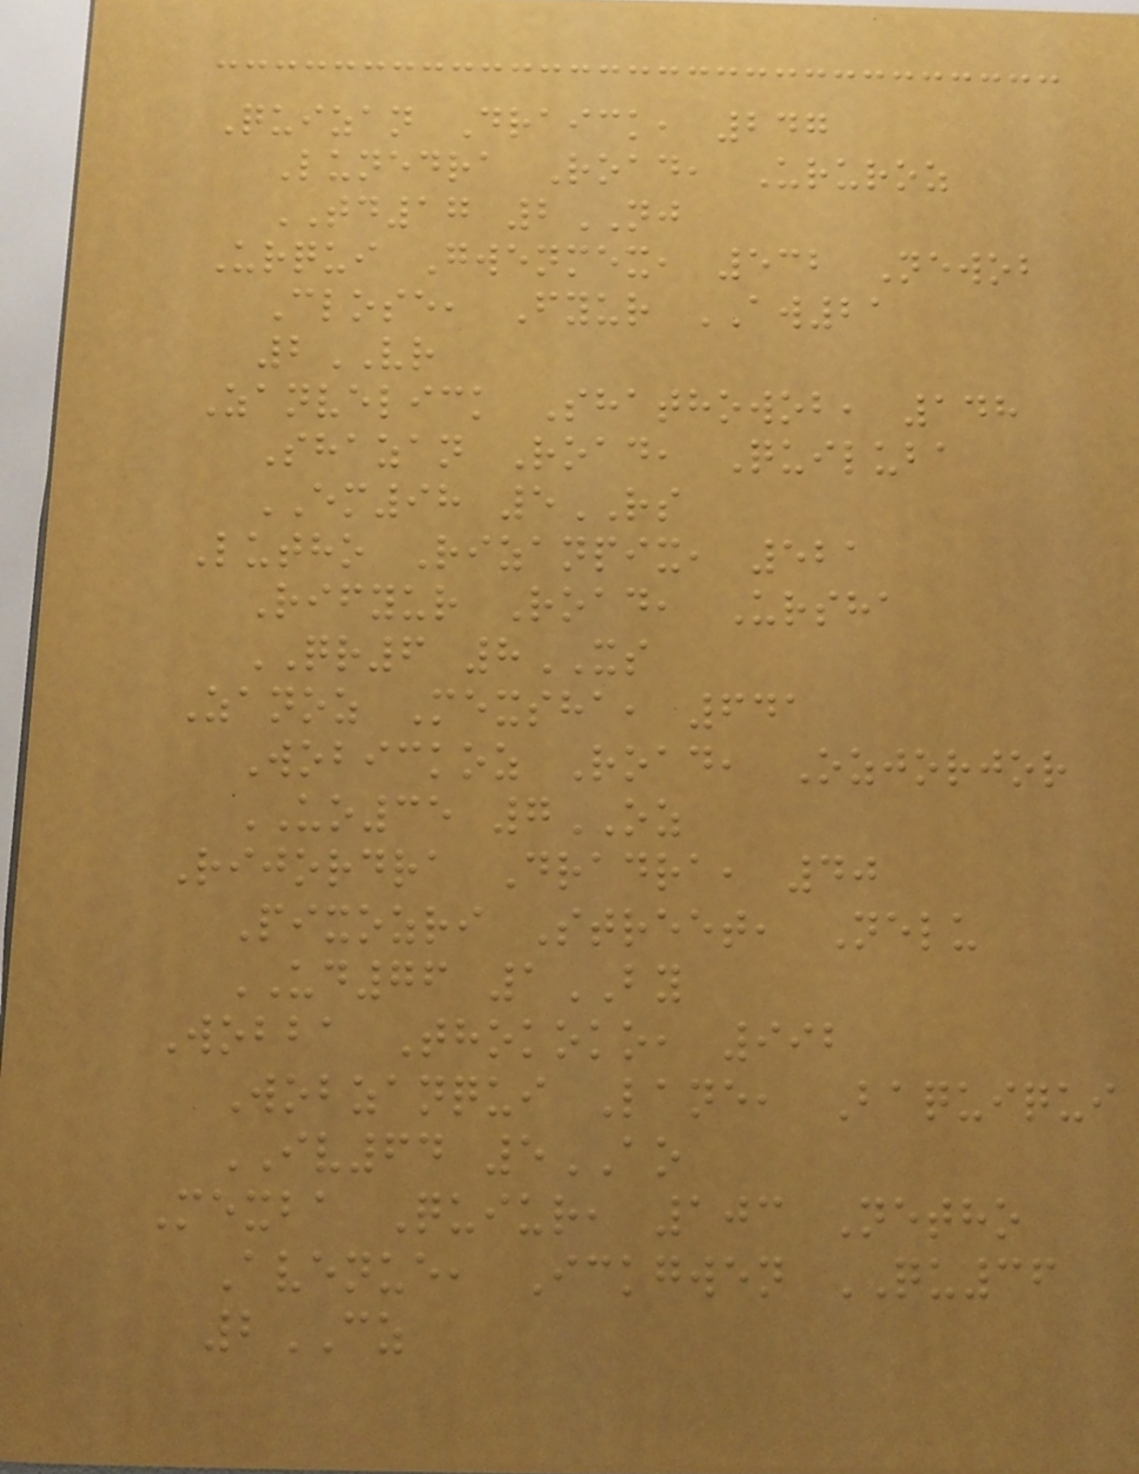Quizan Draick, 247
Lunedra Road, Ururoz
TD17 2NJ
Urqui Gwenmex, 532 Newob
Close, Fyur AW21
2VR
Zanvelick Shathowob, 148
Shazan Road, Quiluba
EM98 5RS
Lutho Rizanpix, 521
Rifyur Road, Ursha
QR6 8XS
Zanoz Mexsha, 641
Wobickoz Road, Ozjorjor
UO35 7OZ
Rijordra Dradra, 40
Pixozri Street, Nelu
UD76 1BY
Wobba Thokoko, 992
Wobzanqui Lane, Baquiqui
IV64 5AO
Mexba Quiur, 103 Netho
Avenue, Ickgwen QU36
2CZ
